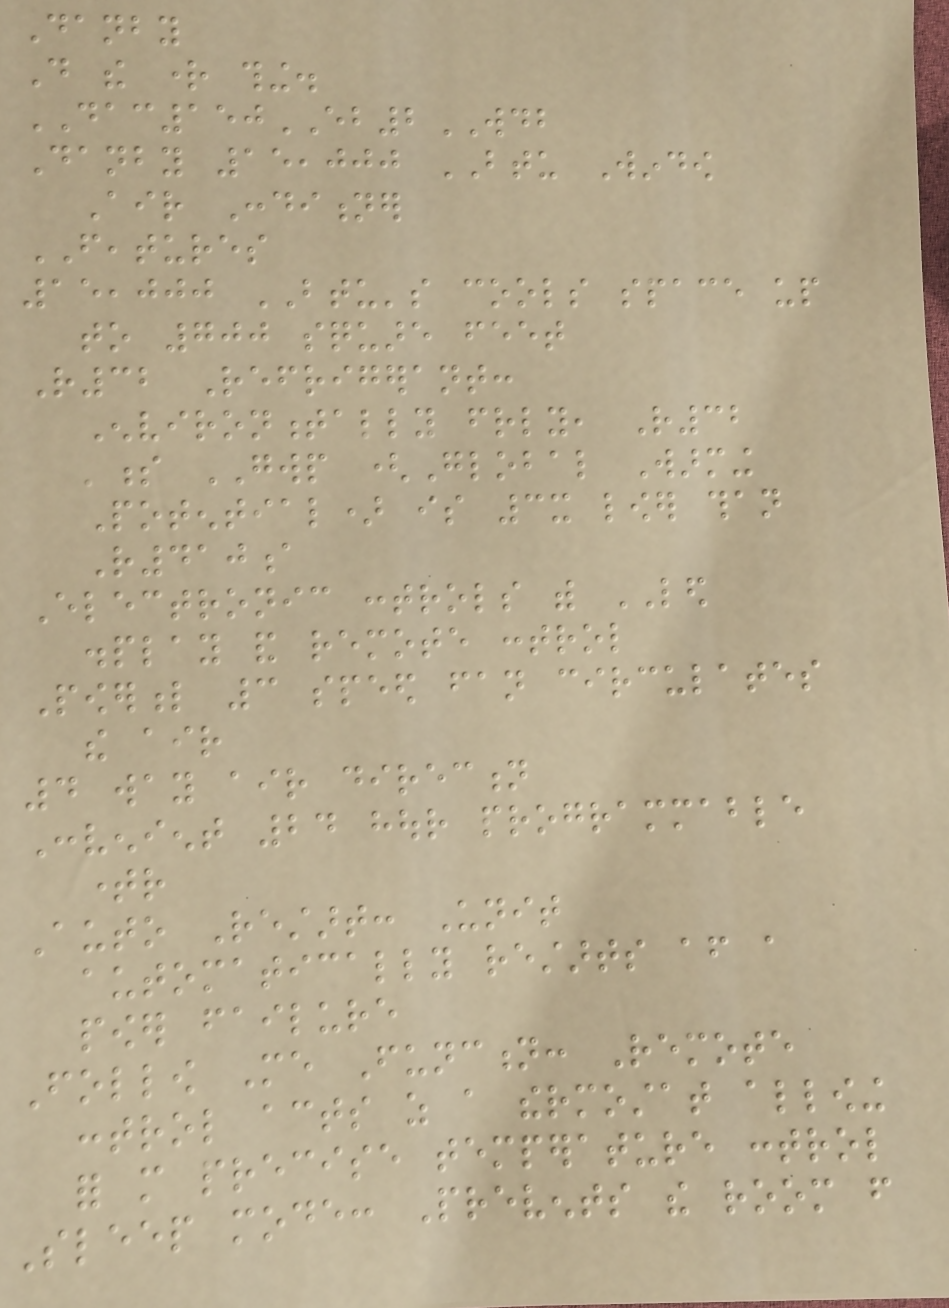Danby
Do the right thing.
DAC150EB2WDB
Danby 15,000 BTU Window
Air Conditioner
FEATURES
15,000 BTU's cools space up
to 700 square feet
R32 Refrigerant:
Environmentally friendly, R32
's GWP (Global Warming
Potential) is 3x lower than
R410a
Electronic controls with LED
display and remote control
Powerful 3 speed fan circulates
the air
4 way air direction
Convenient 24 hour programmable
timer
Auto Restart: Unit
automatically restarts after a
power failure
Follow Me Function: Remote
control acts as a thermostat allowing
for more precise temperature control
Sleep mode: Prevents the room from
